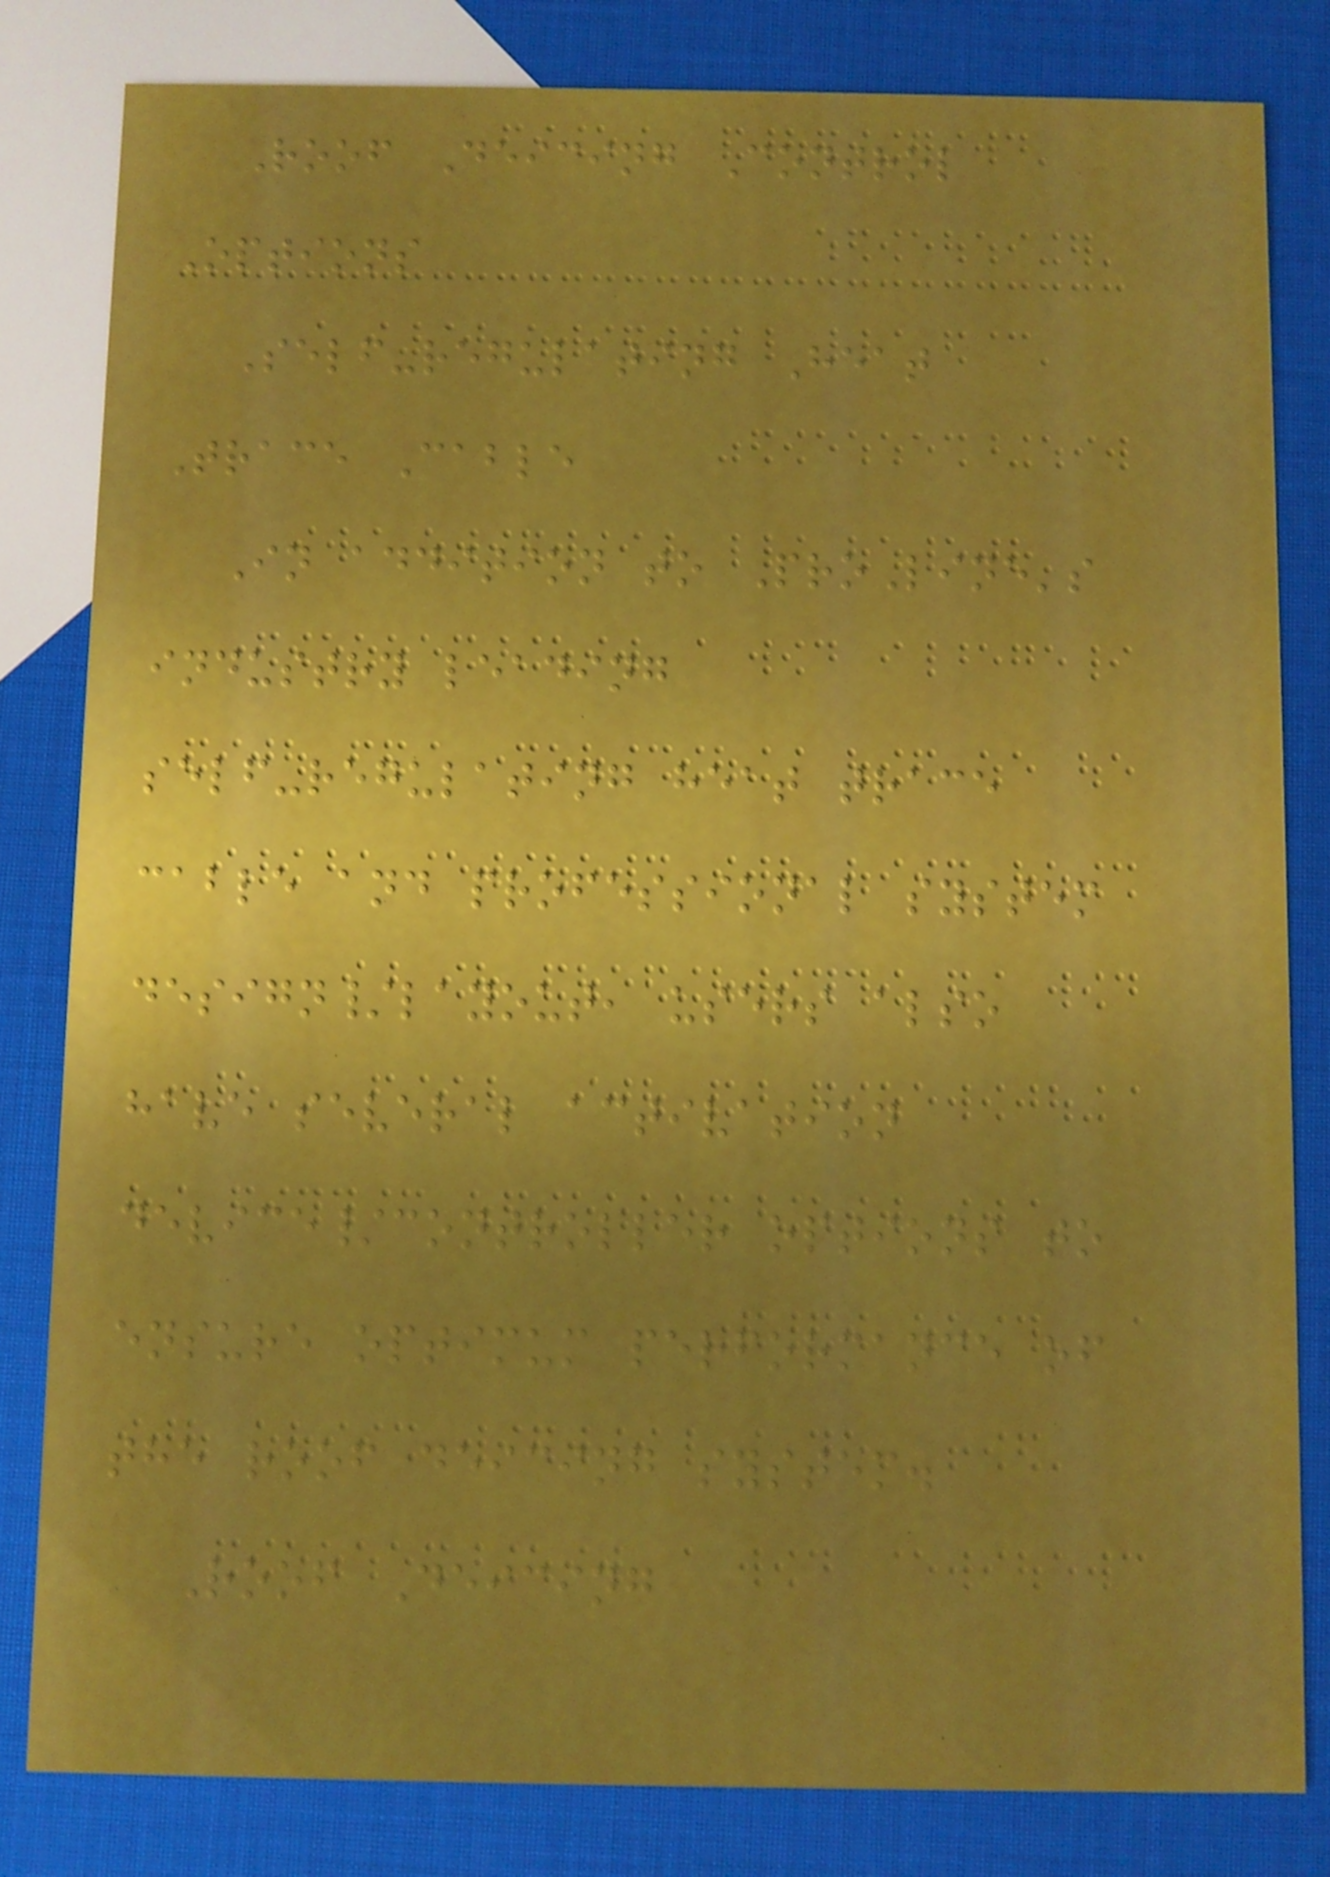Roof Deicing Control
Options
Self-regulating Heat
Trace Cable
In addition to ProLine's
industry leading
self-regulating heat trace
cable and professional system
design/layout, users also
have several activation
device/controller options to
ensure optimum performance of
the roof deicing system.
Roof Deicing
